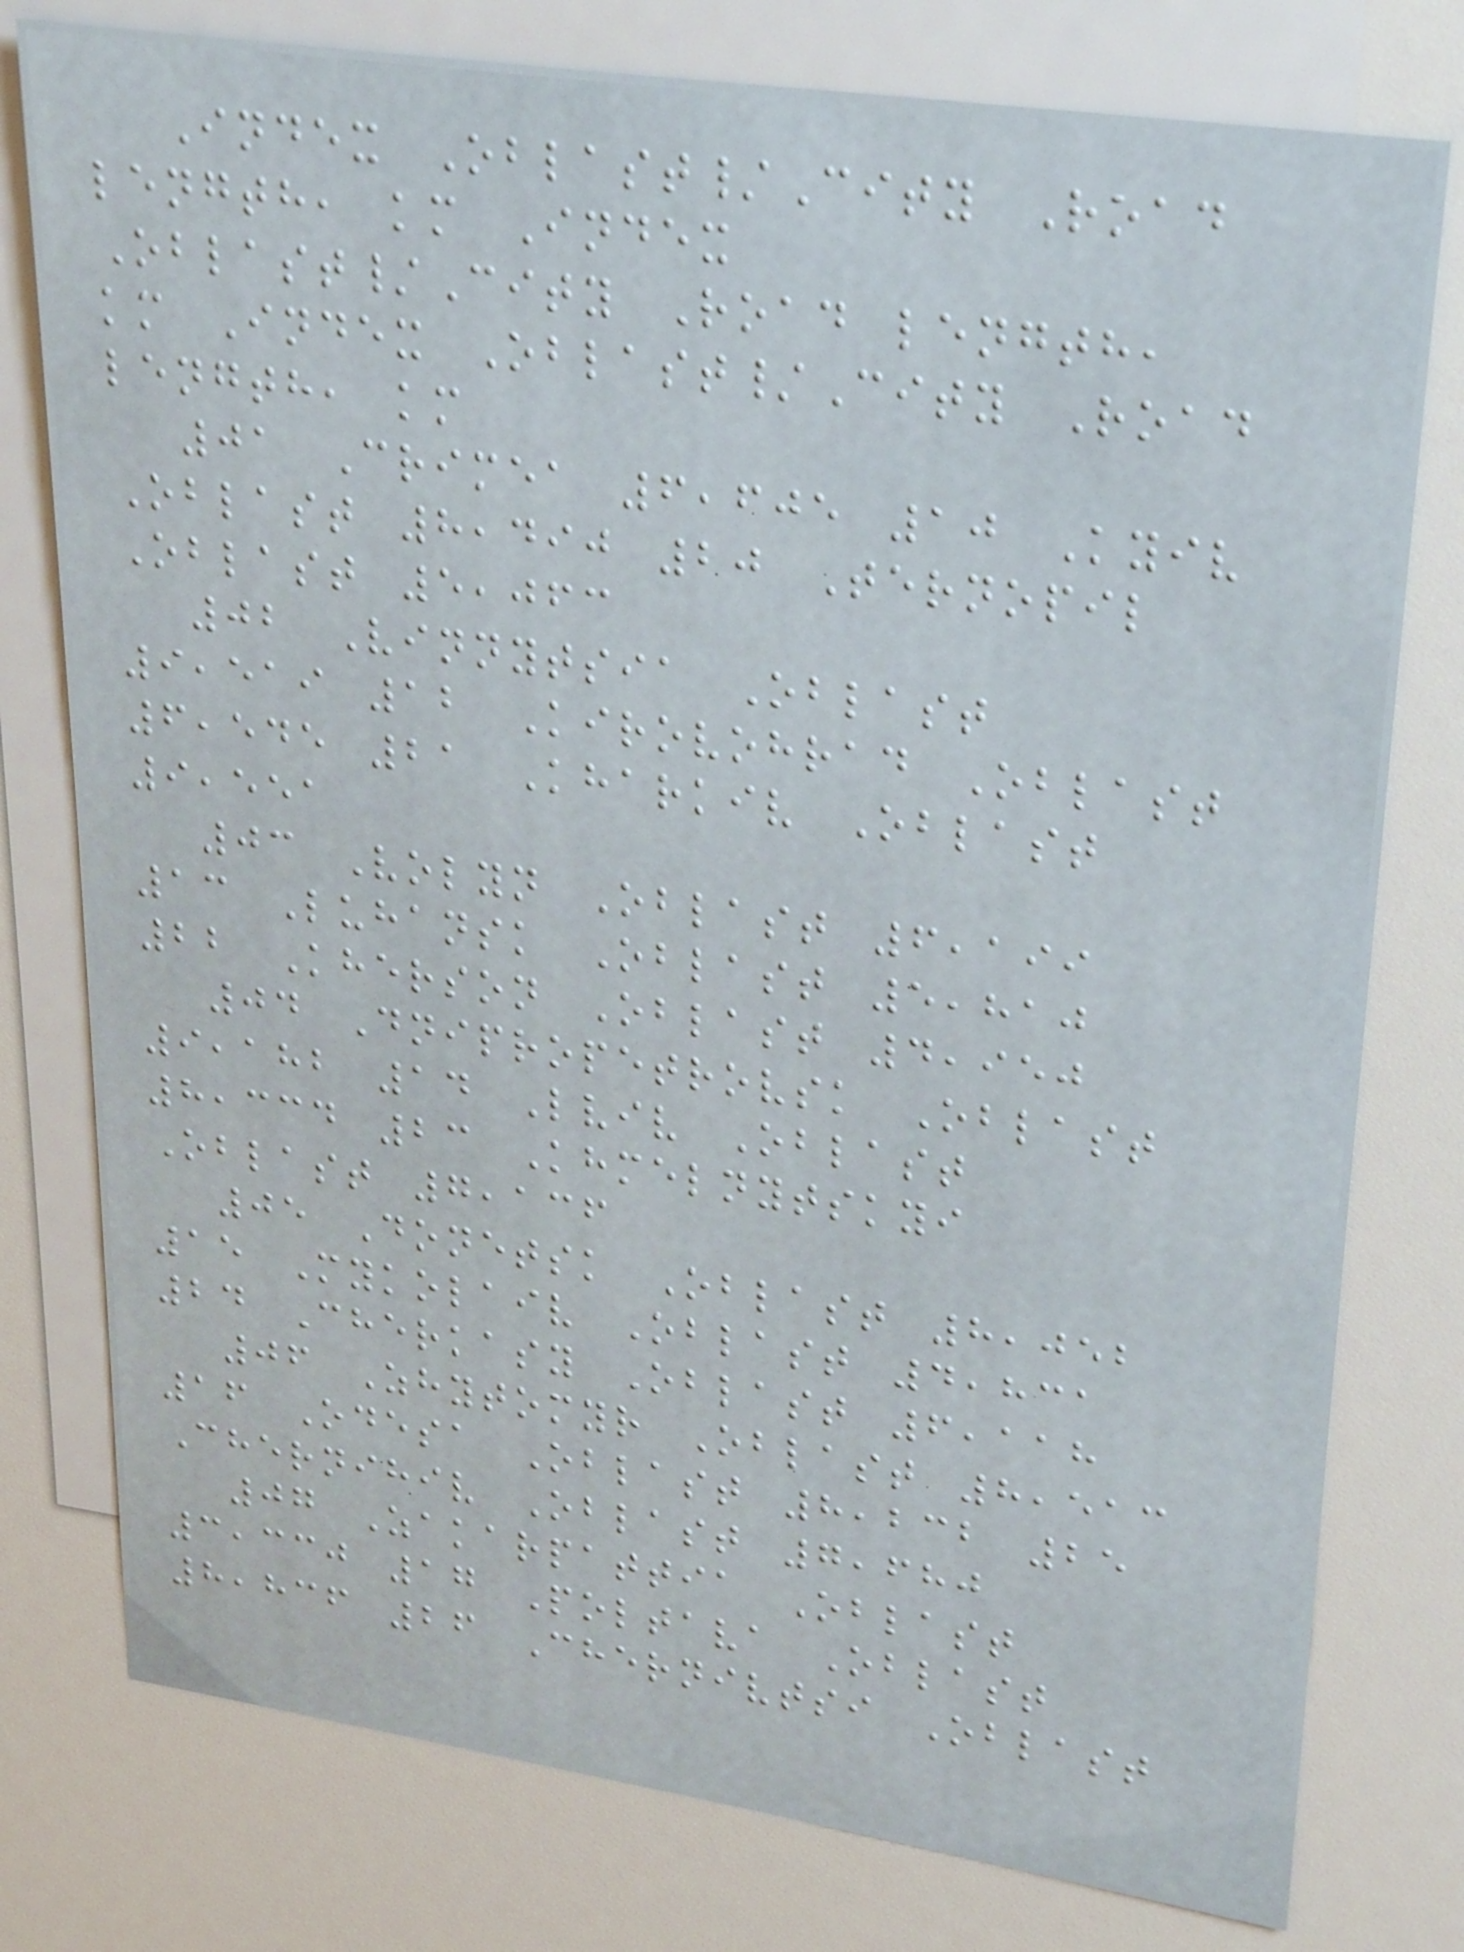Index Oblast/City Road
length, km Index
Oblast/City Road length,
km Index Oblast/City Road
length, km
01 Crimea 6,605 10 Kyiv
Oblast 8,490 20 Ternopil
Oblast 5,063
02 Vinnytsia Oblast
9,519 12 Kirovohrad Oblast
6,545 21 Kharkiv Oblast
9,551
03 Volyn Oblast 6,199
13 Luhansk Oblast 5,810
22 Kherson Oblast 4,950
04 Dnipropetrovsk Oblast
9,182 14 Lviv Oblast
8,334 23 Khmelnytskyi
Oblast 7,136
05 Donetsk Oblast 8,052
15 Mykolaiv Oblast 4,831
24 Cherkasy Oblast 6,118
06 Zhytomyr Oblast 8,513
16 Odesa Oblast 8,232 25
Chernihiv Oblast 7,680
07 Zakarpattia Oblast
3,330 17 Poltava Oblast
8,836 26 Chernivtsi Oblast
